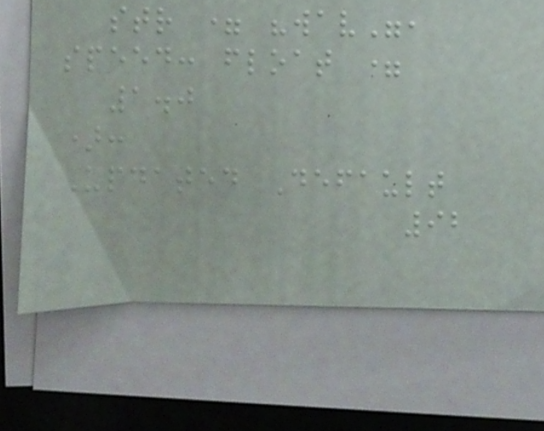str = "wav",
speed: float =
1.0
):
Updated Default
92
